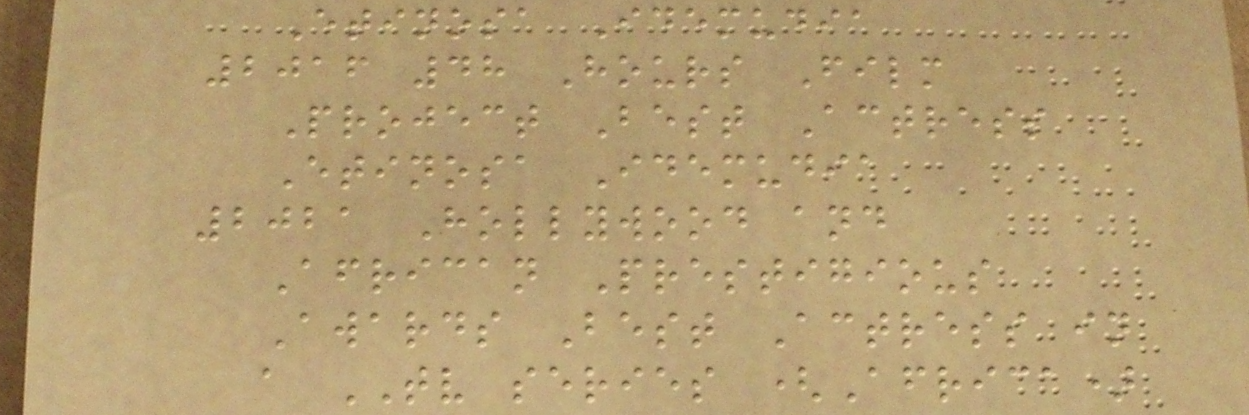Etinosa Idemudia
2016 48 Hours Film
Project Best Actress
Etinosa Idemudia
2021 Hollywood and
African Prestigious
Awards Best Actress in
a TV series (Africa)
